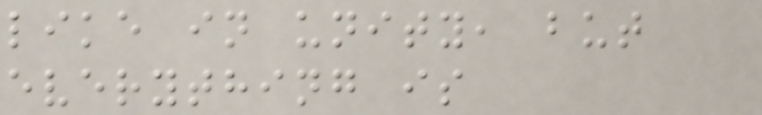like in unity, but
everything is
